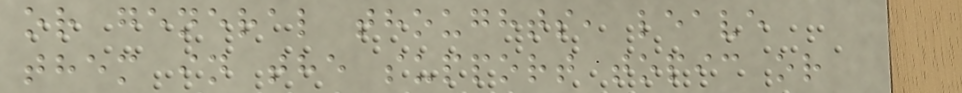or general thoughts, leave
them in the support topic or
